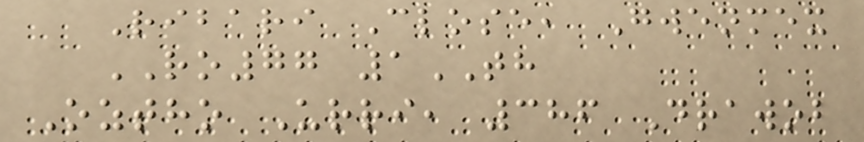Ribari Close, Gwenmex
RO77 1TH
Oztho Urri, 386 Drawob
